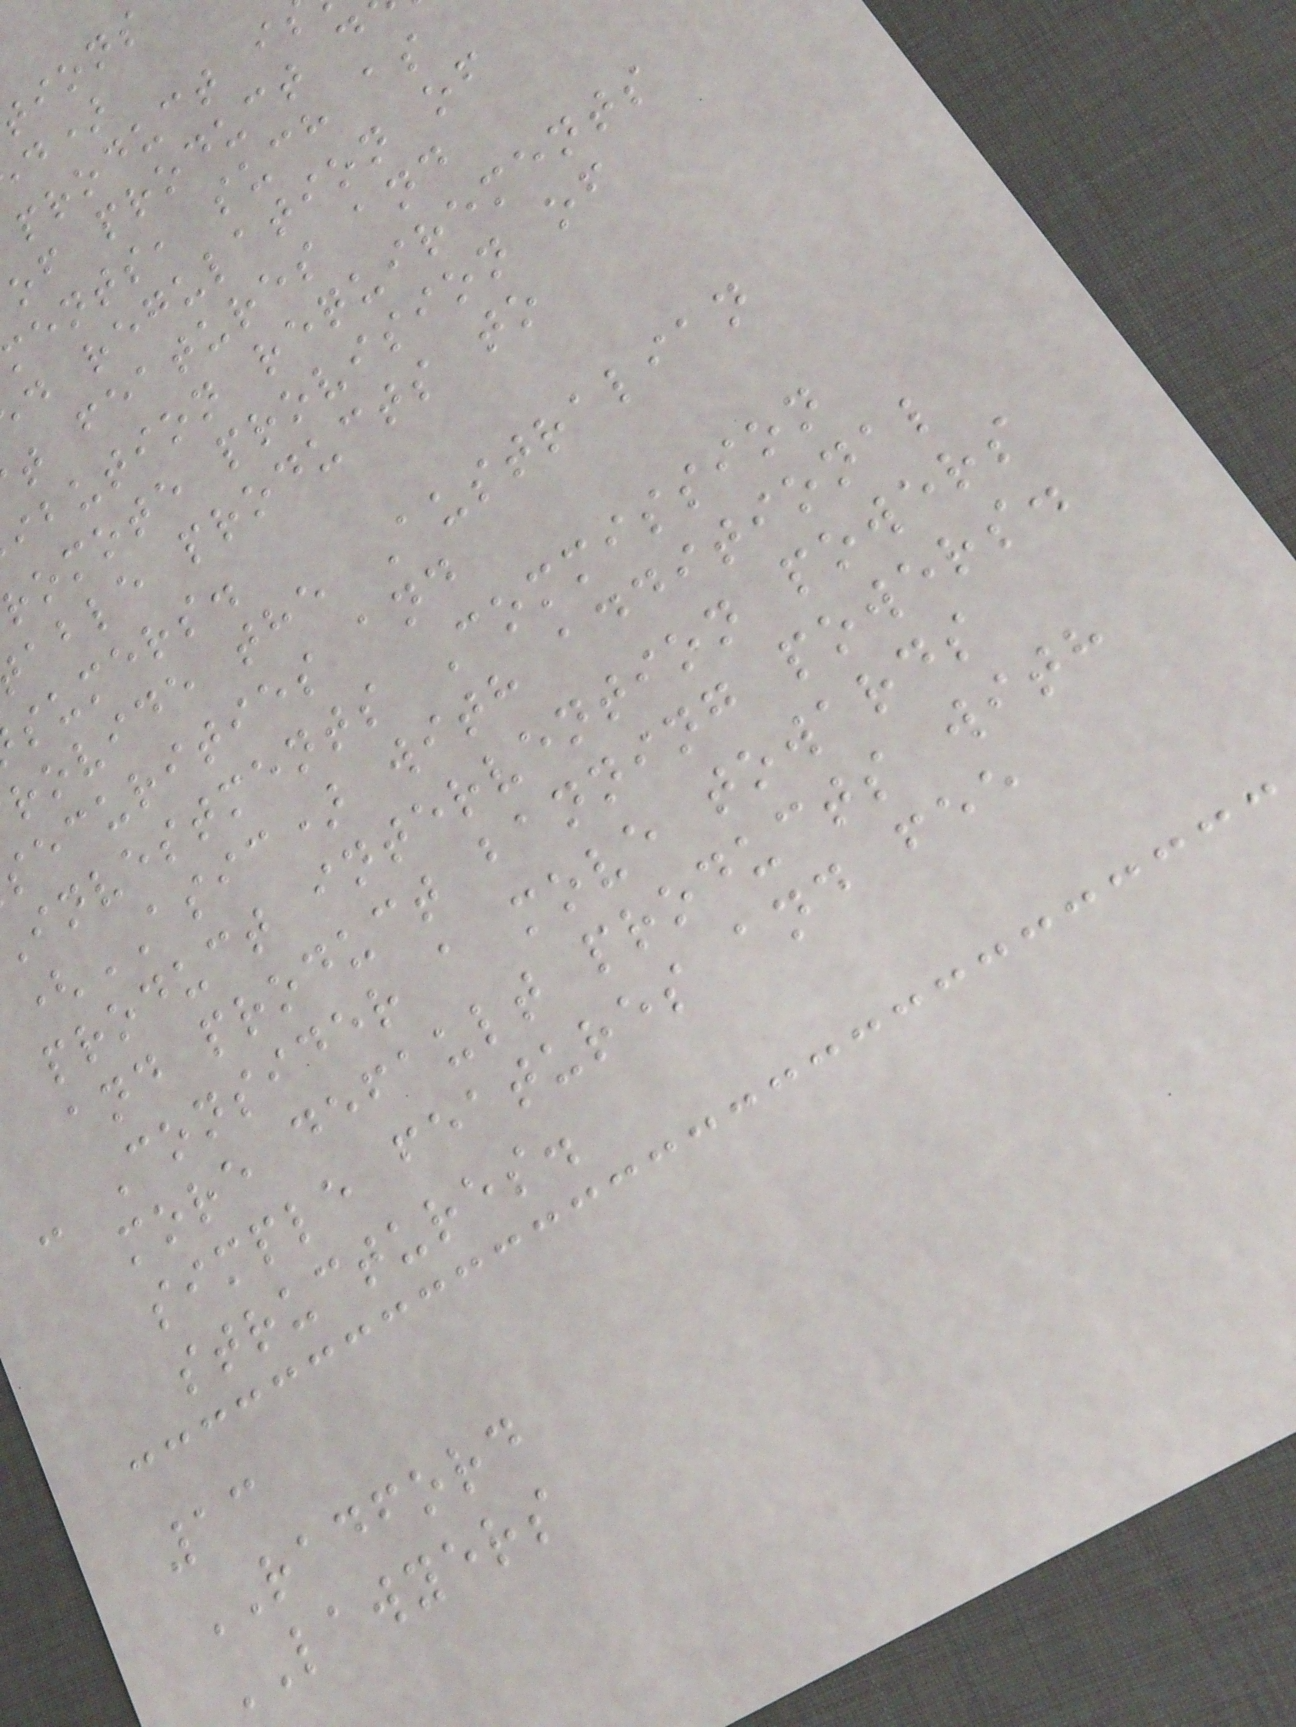product i
of product d
ments, such as
d regulation of
t features and
ibution requirements
romote provision of
able products to
sumers.
rovide the Australian
securities and
investments Commission
(ASIC) with additional
product intervention powers
and product banning powers.
- Consider a move towards
more default products with
simple features and fee
structures.
13
RADFORD
LAWYERS
